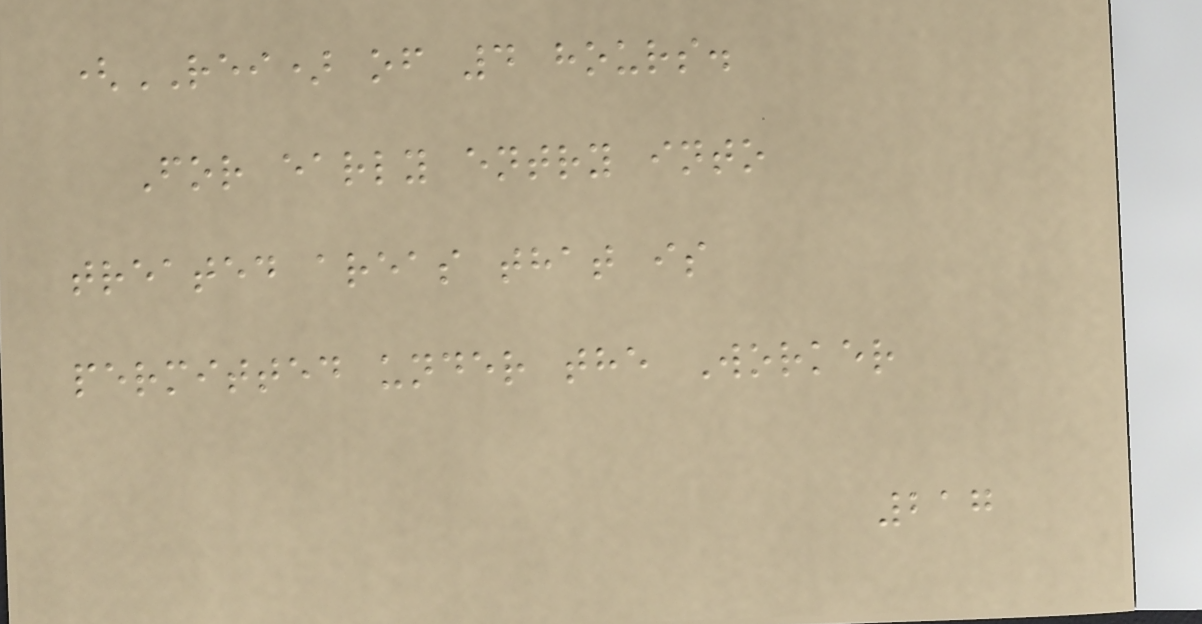(REI) of 4 hours.
For early entry into
treated areas that is
permitted under the Worker
217
